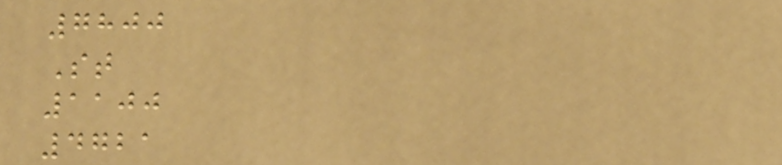7800
St
1100
4721
